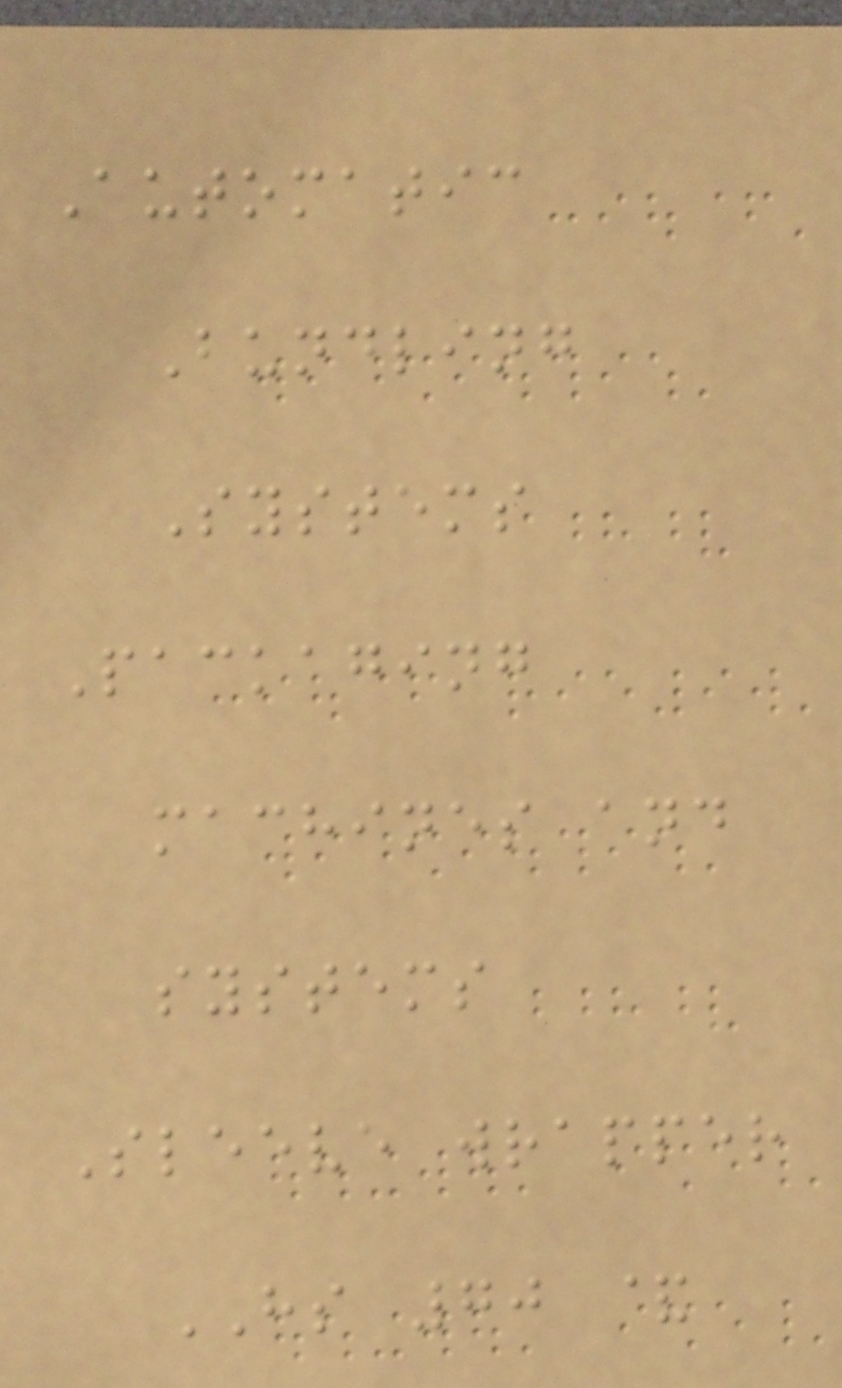Automatic
Bundling
Systems
Packaging
machines and
systems
Sleeve wrapper
HS 70 &
